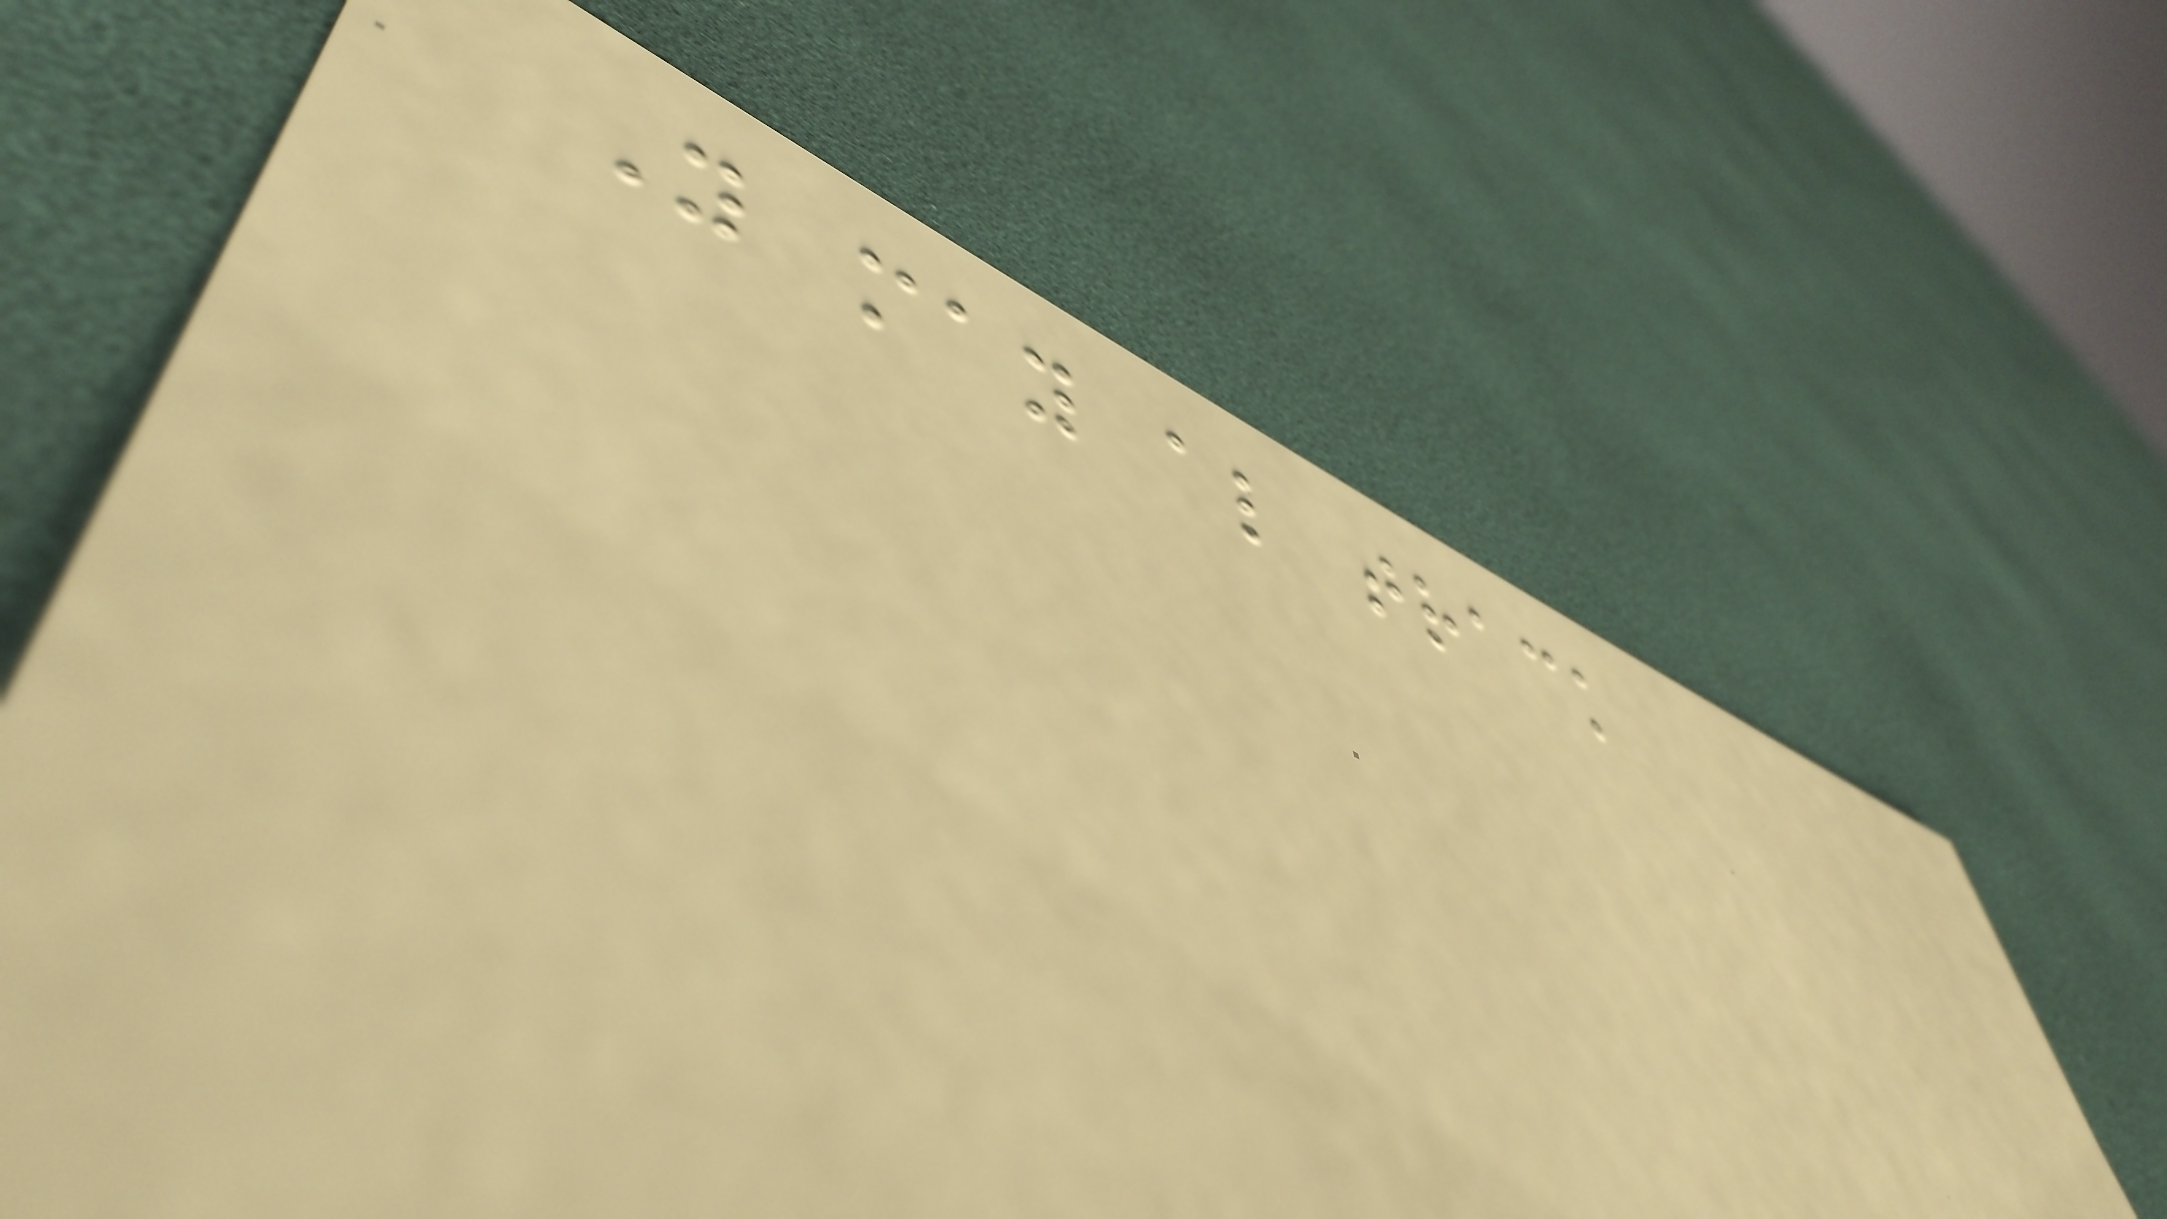You may also track
